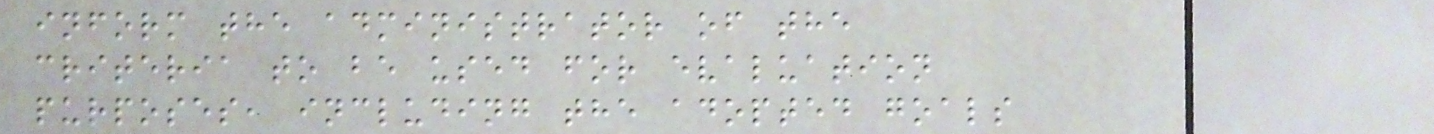inform the administrator of the
criteria to be used for evaluation
purposes, including the adopted goals
